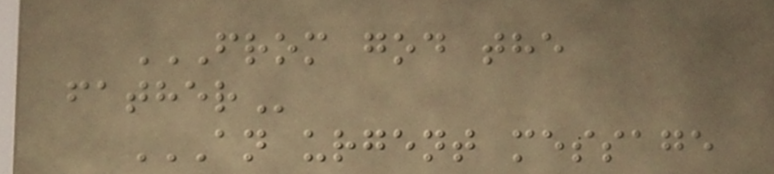FROM GOD THE
FATHER
AN URGENT MESSAGE
